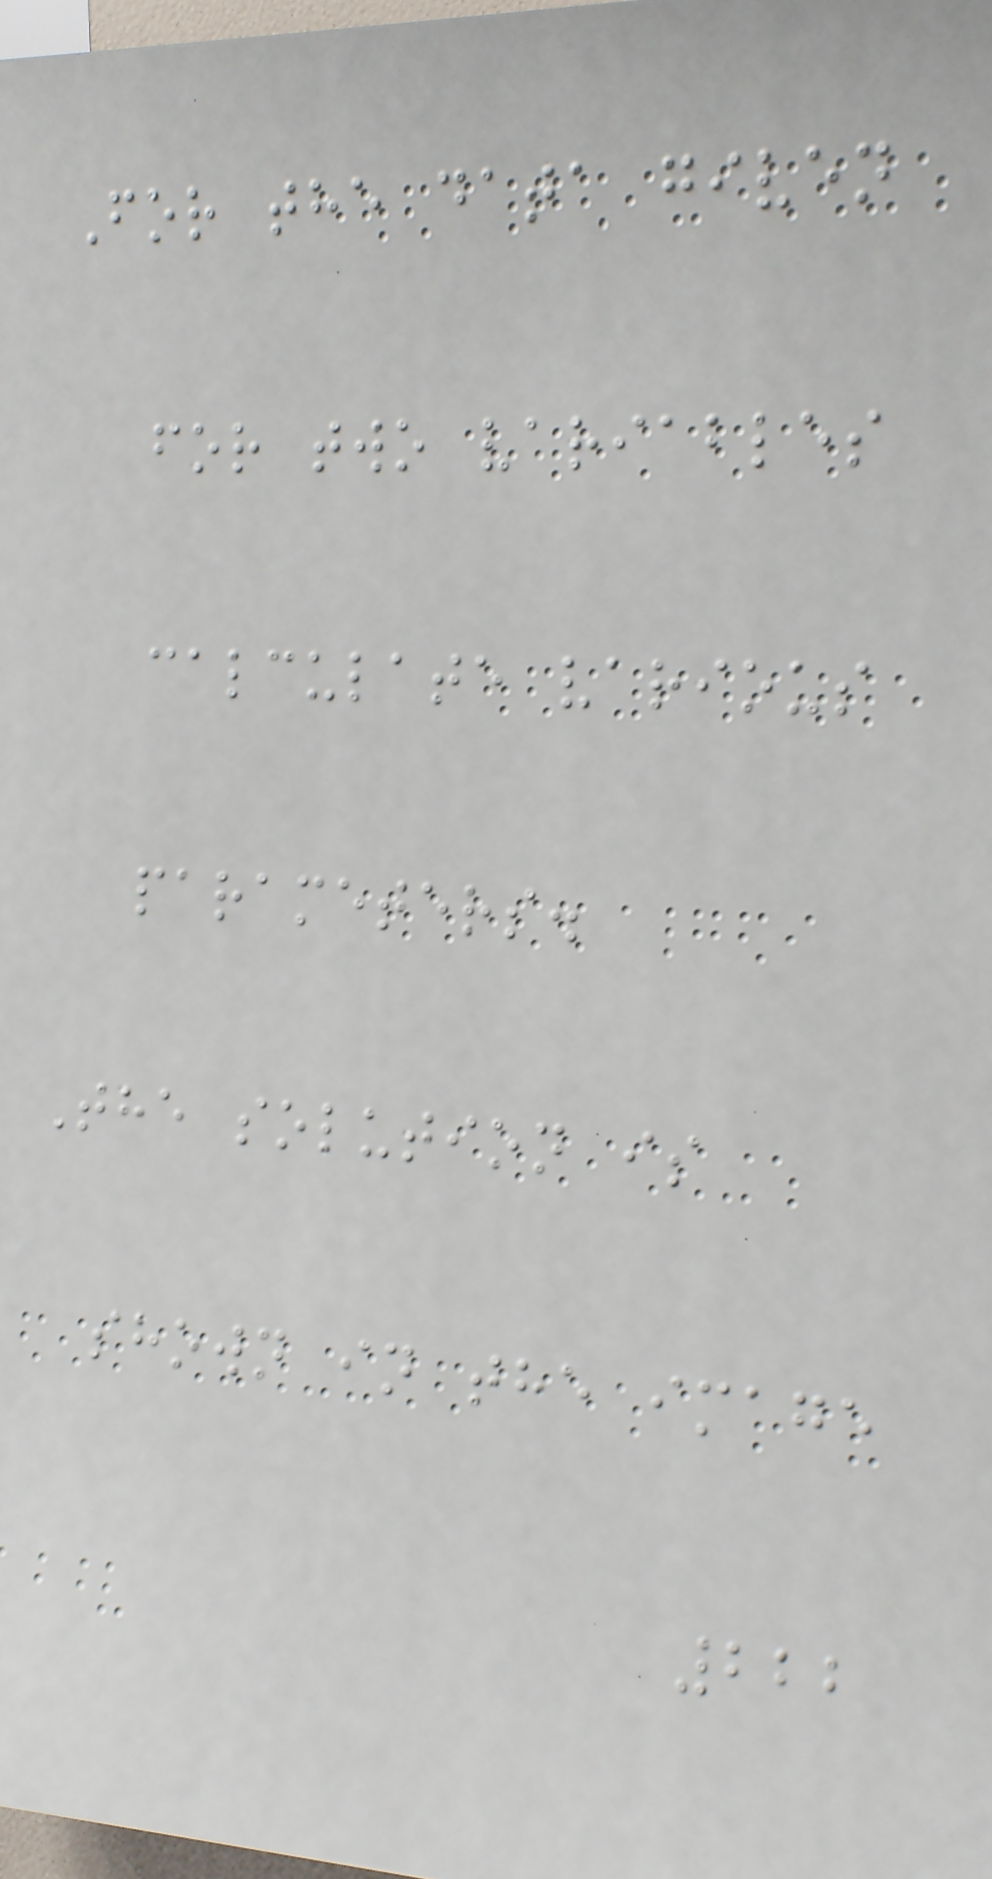For the data given
for two variables
calculate various
parameters.
The solution is
shown in the image
222
